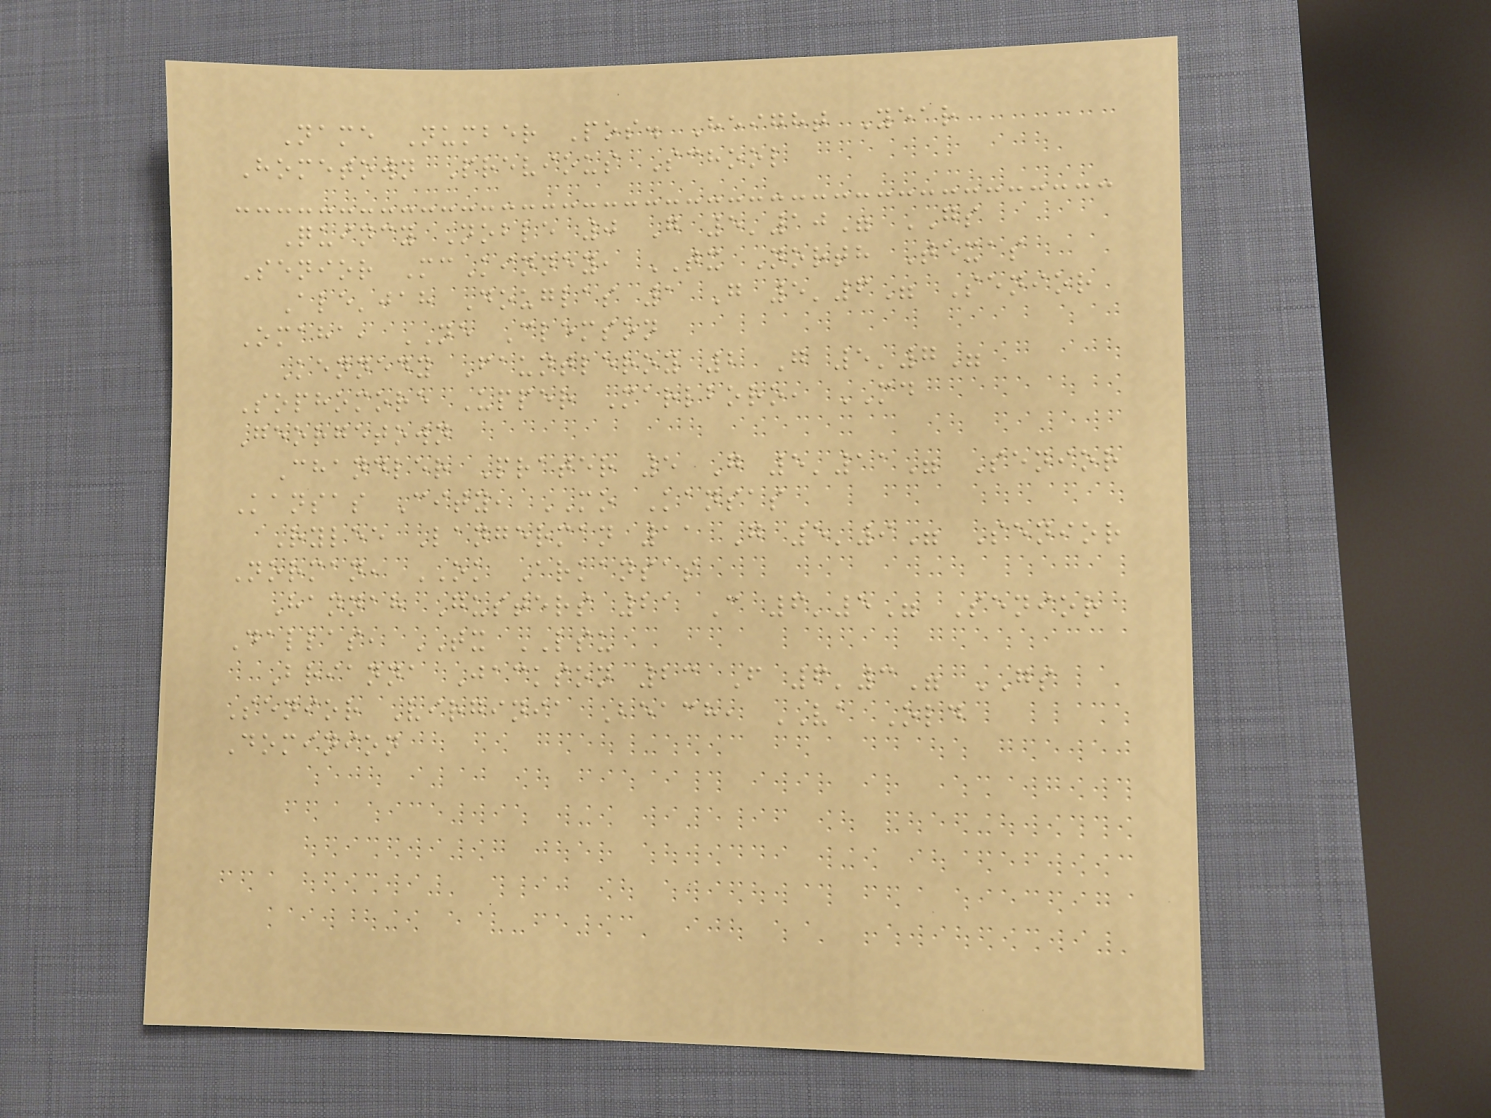Name Number Pos. Height Year
Hometown Previous School
Quincy Noble 0 G 5'10" GS
Senior McKinney, TX North Texas
Ale'jah Douglas 1 G 5'6" Senior
Omaha, NE Clemson
Kennedy Fauntleroy 2 G 5'7"
Sophomore Upper Marlboro, MD
Georgetown
Chandler Prater 5 G 5'11" Senior
Kansas City, MO Kansas
Rylee Langerman 11 G 5'9" Senior
Norman, OK Arkansas
Hannah Gusters 21 C 6'5" Senior
Dallas, TX LSU
Brianna Jackson 23 F 6'3" GS
Senior Virginia Beach, VA Old
Dominion
